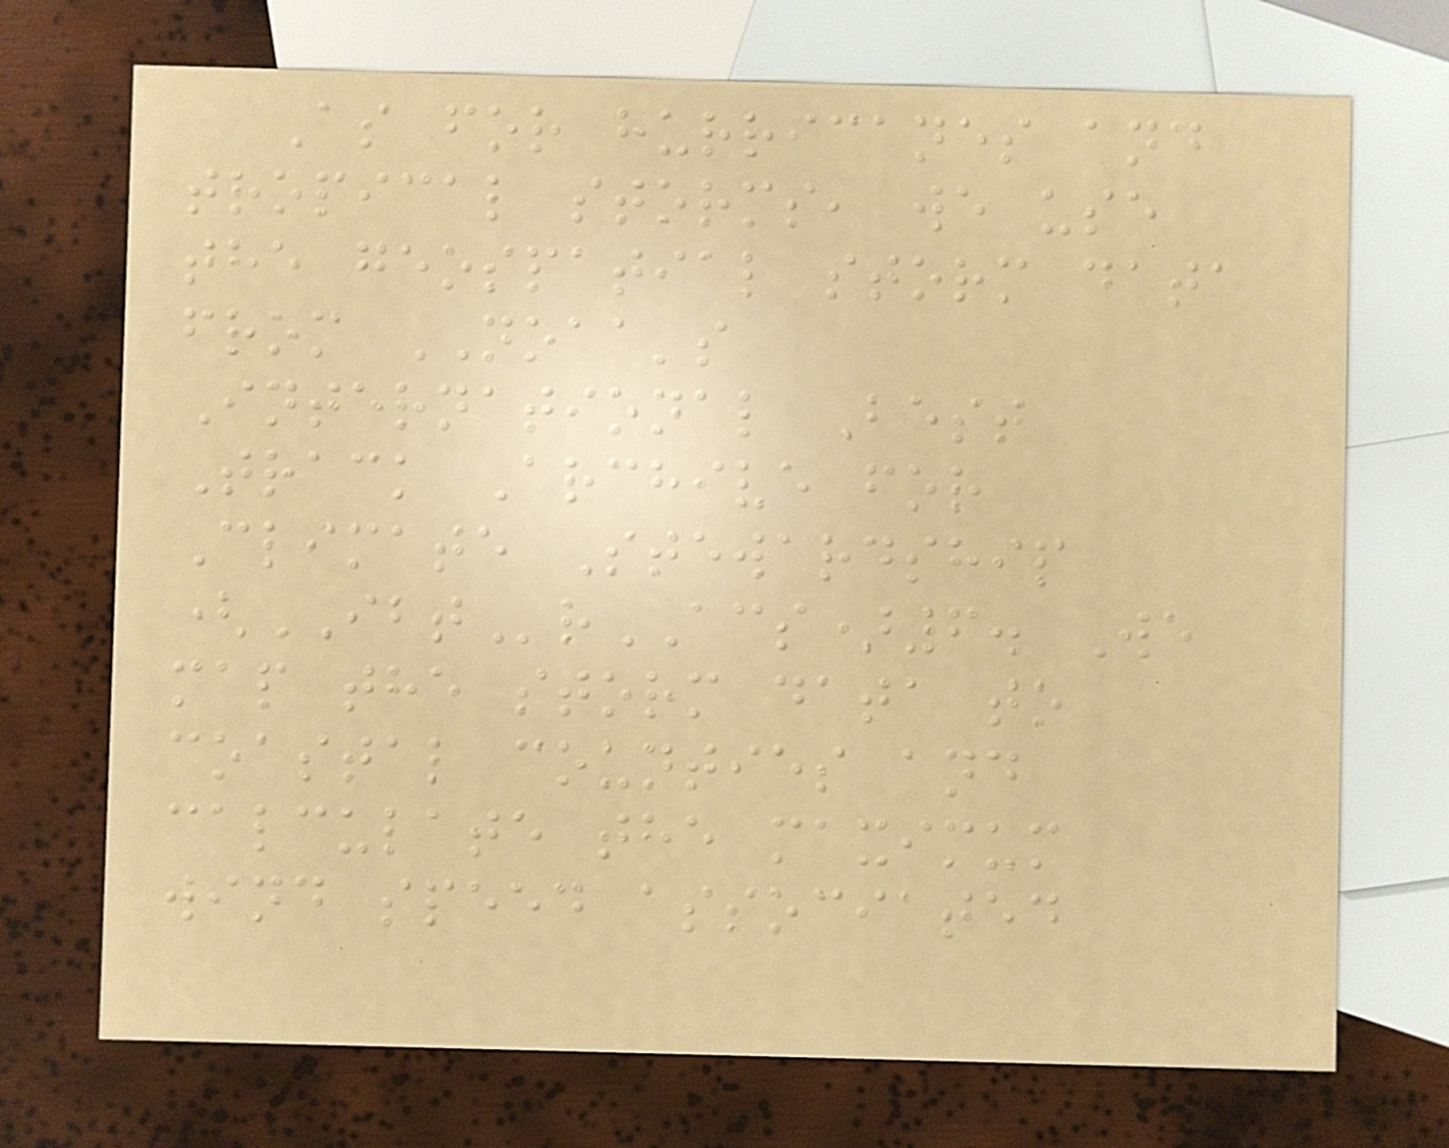As for hurricanes and
tropical storms, we use
the geospatial storm data
from NOAA's
International Best
Track Archive for
Climate Stewardship
(IBTrACS)6. We
map the storm data to
coastal counties and
calculate the maximum
wind speed associated
